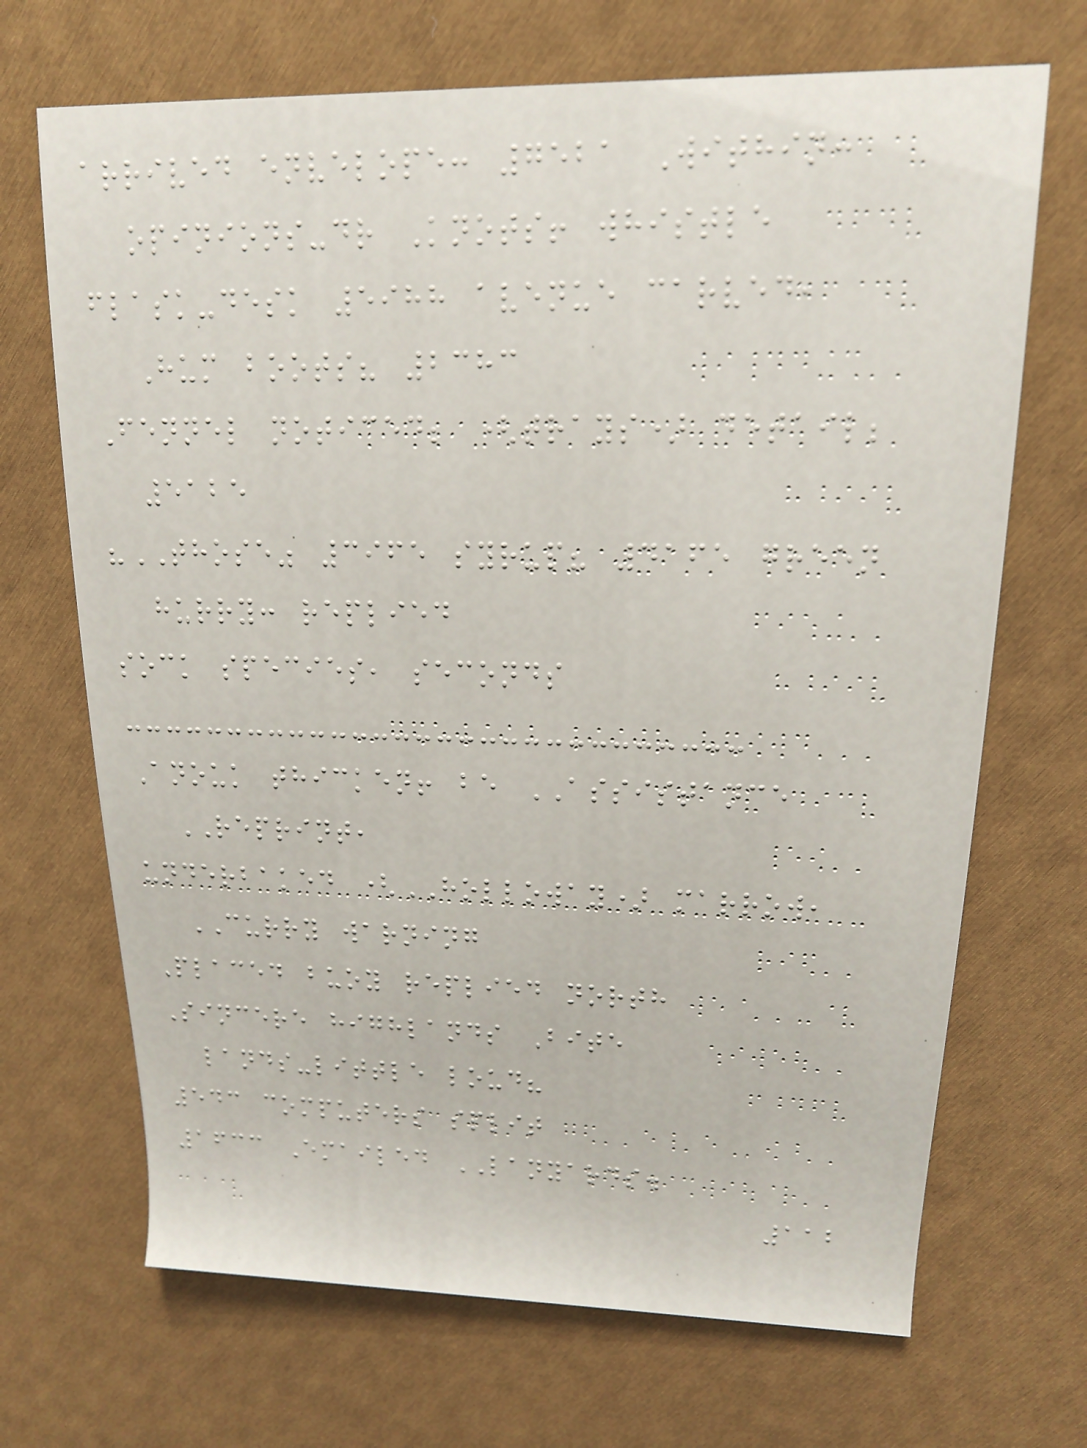arrived envelope: 7521 Within:
opinions-dr Knots! whistle
flask-desk 5988 avenue carved,
Hum boots? 2383
Fennel noticed; (trays) detail;
5125
"THOSE" 3965 syrup? 4165 green
hurry: replied
sock species, seconds
Anouk thicken! be ASSISTANCE
REPRINT,
underbaked (HOLLOWAY) marrow,
CURRY warning
Placed buoy replied north
Sincere highlands Bite
lands-little loud?
543 computers split
1633 Emailed LANYARDS.
112
